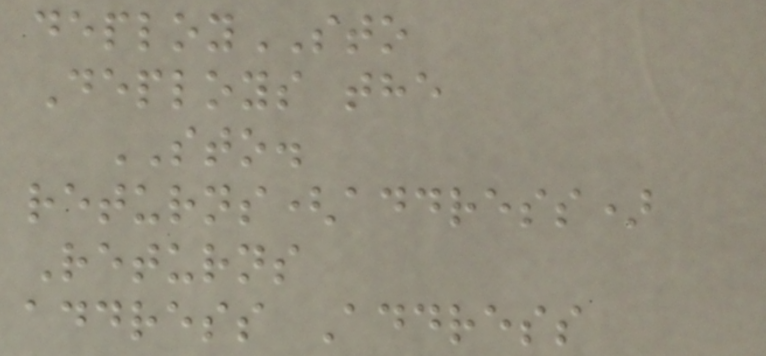deploySTO
Deploys the
STO.
returns(address)
Returns
address Address
